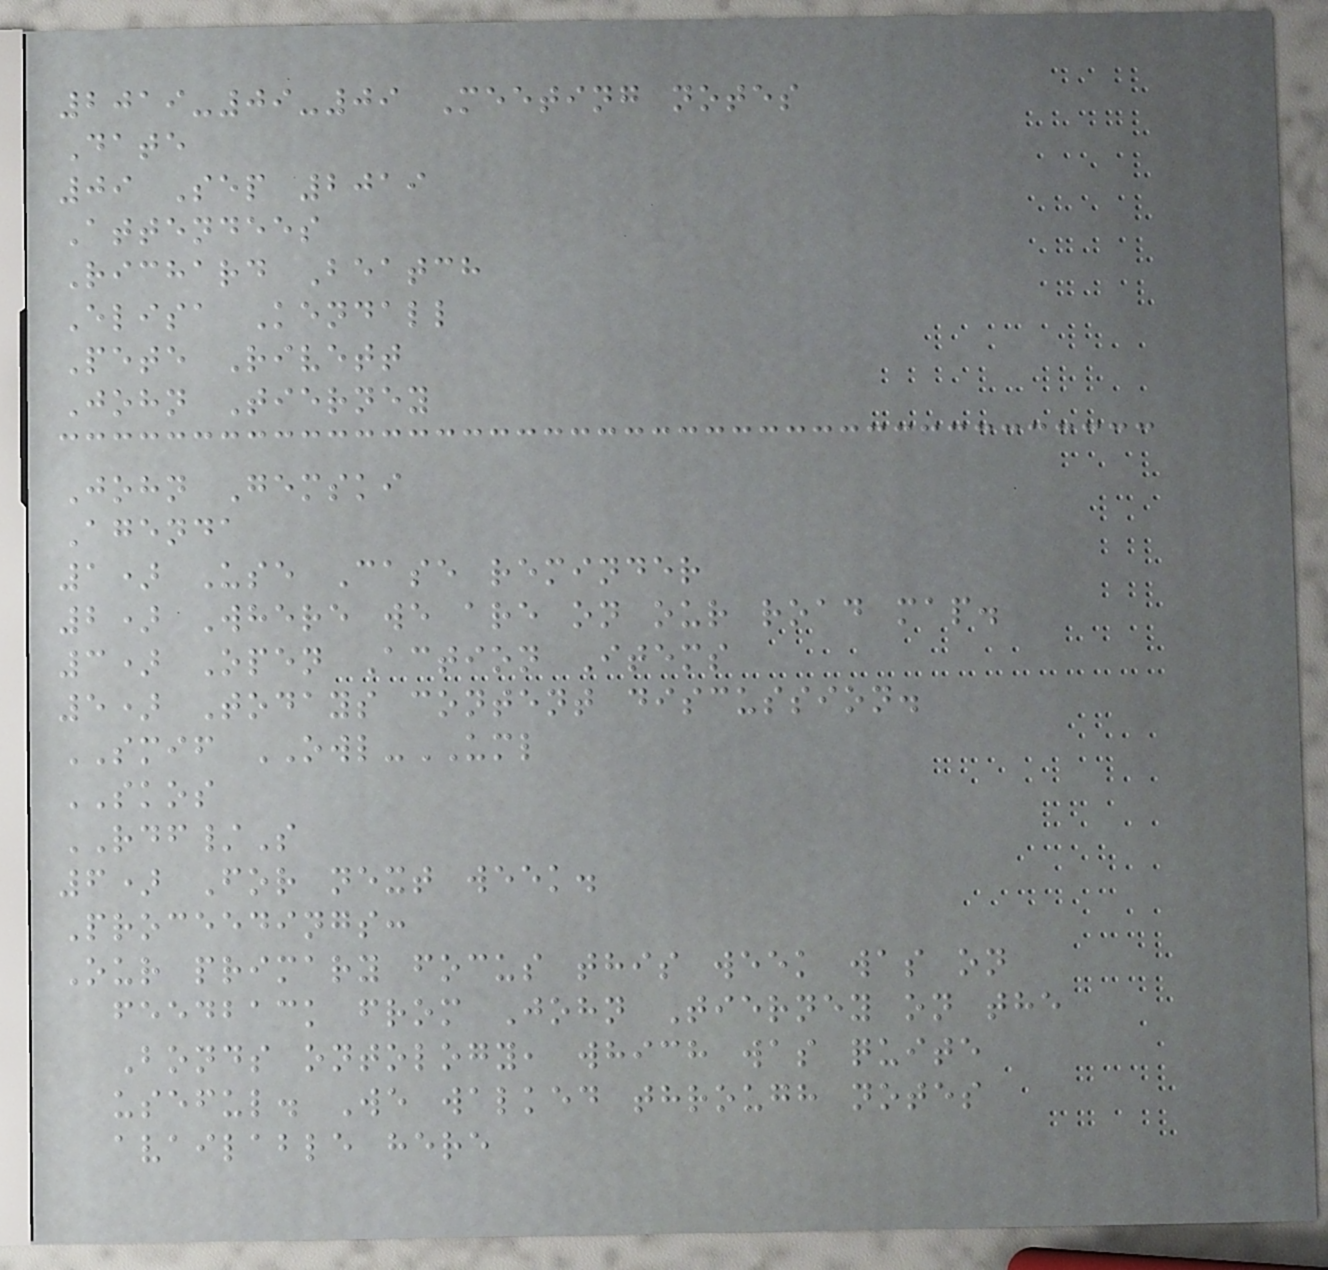2019-09-09 Meeting notes
Date
09 Sep 2019
Attendees
Richard Beatch
Elisa Kendall
Pete Rivett
John Tierney
John Gemski
Agenda
1) Use Case reminder
2) Where we are on our road map.
3) Open Action Items
5) Todays content discussion.
SMIF OWL-UML
SKOS
RDF/S
6) For next week.
Proceedings:
Our primary focus this week was on
feedback from John Tierney on the
Bonds ontology, which was quite
useful. We walked through notes
available here
